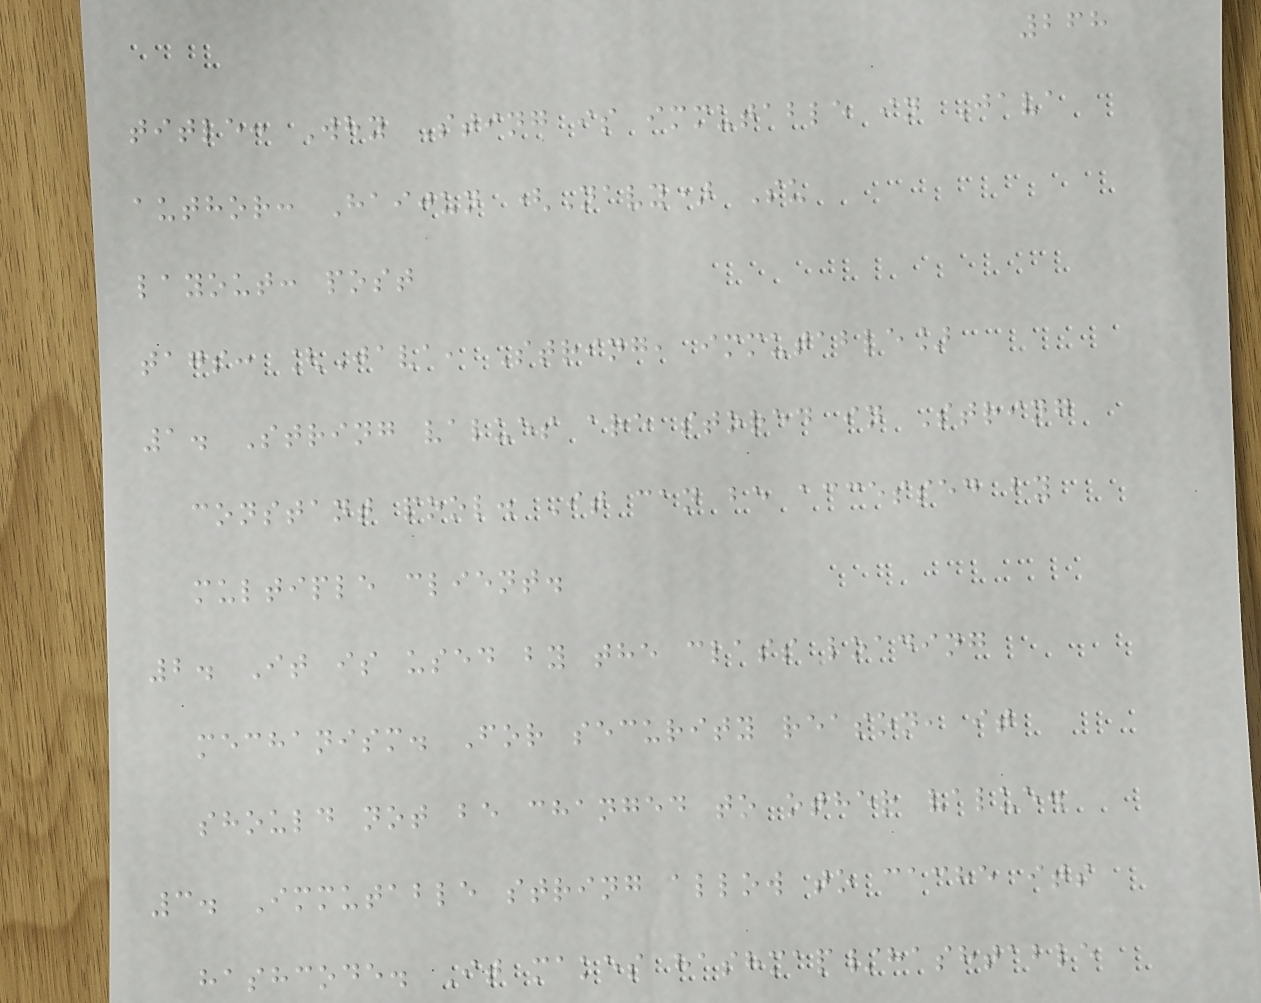268
title: Why Sting is immutable in Java
author: Haijun (Navy) Su
layout: post
tags: [Java, String, immutable]
1. String values are stored in String
constant pool. It can be accessed by
multiple client.
2. It is used by the class loading
mechanism. For security reason, it
should not be changed to other value.
3. Immutable string allow to cache its
hashcode. It makes hashmap/hashtable
